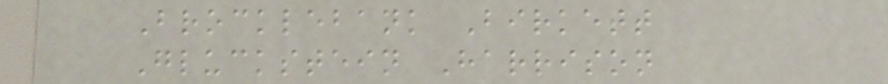Brocklebank Birkett
Gluckstein Harrison
